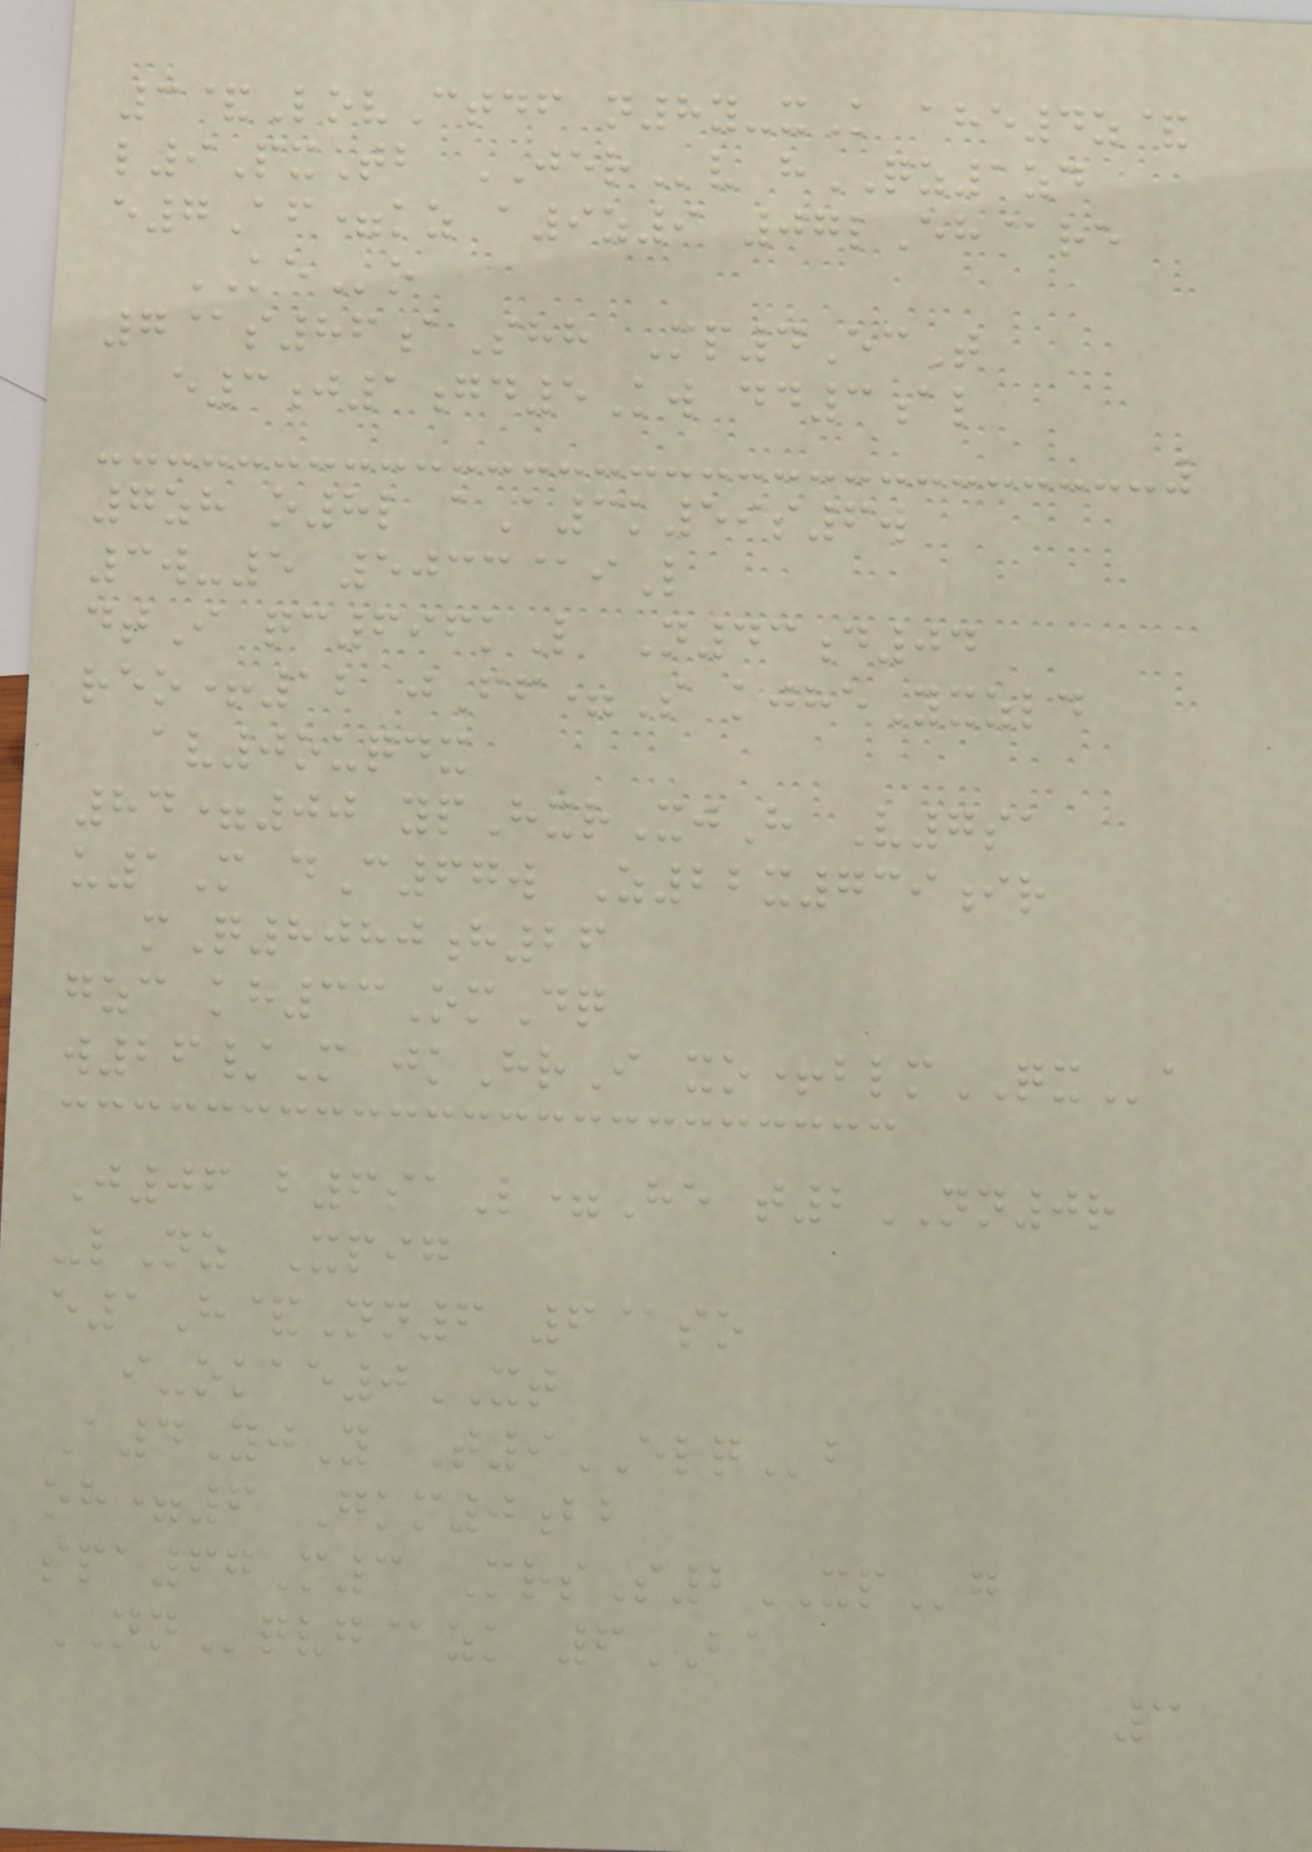3&LovCtdf n8y-xK ahe4z&
l9PxTb JERv hQZ1zd
e7Af=kz a9z9 07lEh@re
KEo
7@s86aShh Mp4EcT
e3j1gd5Kw dd3al
7zh o8l aA3k59s6w
3w-5 5033@iL
dtI qc696kL N43d04
reo+12 jFf=S kjheYxzld
av0ouqdx
84=00 ypHxrXjH V7sa
u1M dC67w Z22x739ir
mQ8080h26
gzc kh33OmDq
w26/M jkHrI xo+blmQXa
J06 b6saL=He t2NN0r
-lNz Xpig
e1H&Nn6 6@so
i-okae0XT
A4YjY T9ELQb
oh=6 Gkm0bb
spa67M3 MrsS2XPg
NNqvg@zk 6BA
3
